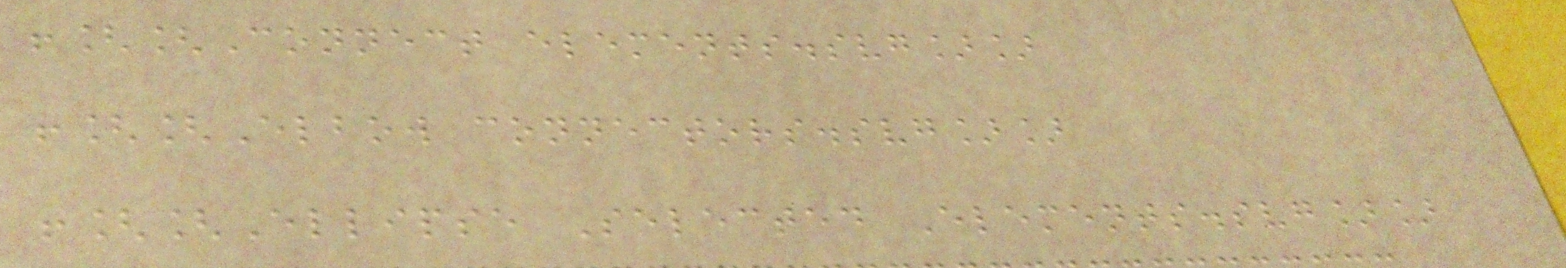![[Connect elements.svg]]
![[Elbow connectors.svg]]
![[Ellipse Selected Elements.svg]]
